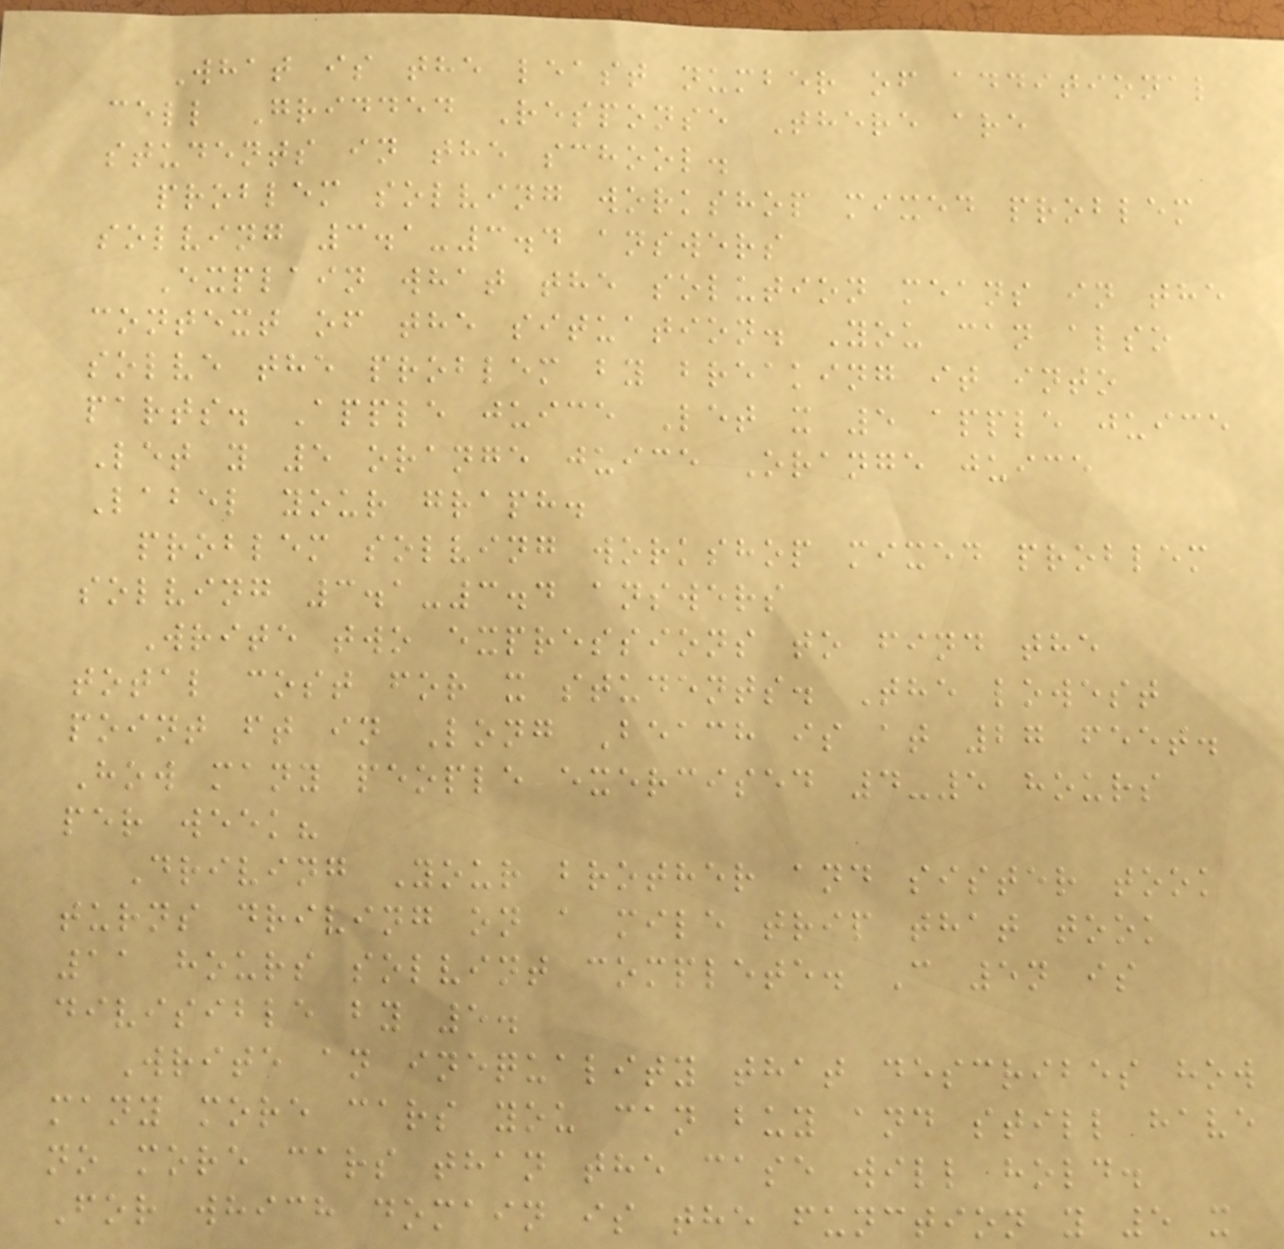What is the least number of additional
cell Gridded Response There are
students in the school.
problem solving workshop mixed problem
solving 3.1-3.4 answers
Explain what the solution means in the
context of the situation. You can also
solve the problem by breaking it into
parts. Apple juice Let x 5 apple juice
Let y 5 orange juice Orange juice
Label your graph.
problem solving workshop mixed problem
solving 3.1-3.4 answers
Write two expressions to find the
total cost for x students. The lowest
point ft in Long Beach is at 27 feet.
How many people exercised 4-5 hours
per week?
Driving Your brother and sister took
turns driving on a mile trip that took
11 hours solvint complete. C 5n is
divisible by 5.
Write an inequality that describes how
many more cars you can buy and still have
no more cars than the case will hold.
For which domain is the function y 5 x
